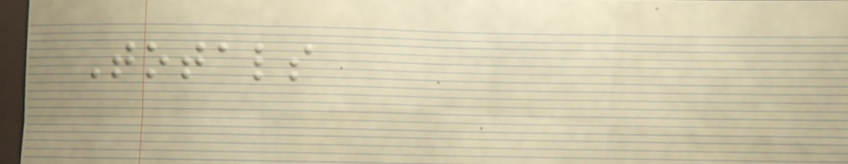Totals
